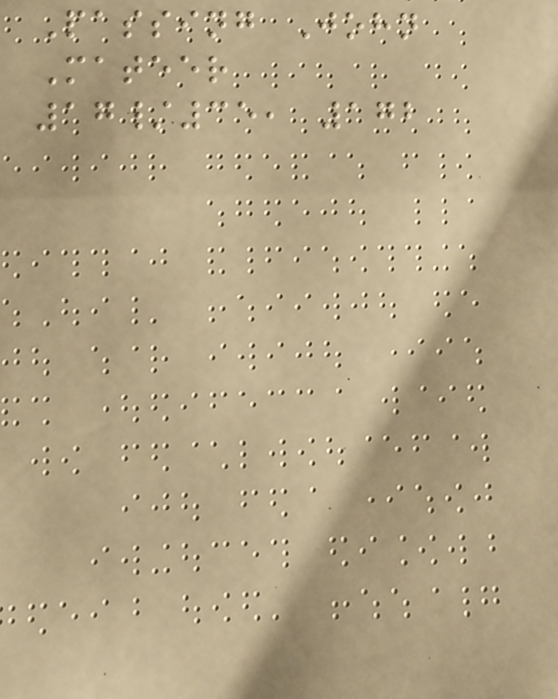Passing John
Mateer
17/35, 172
